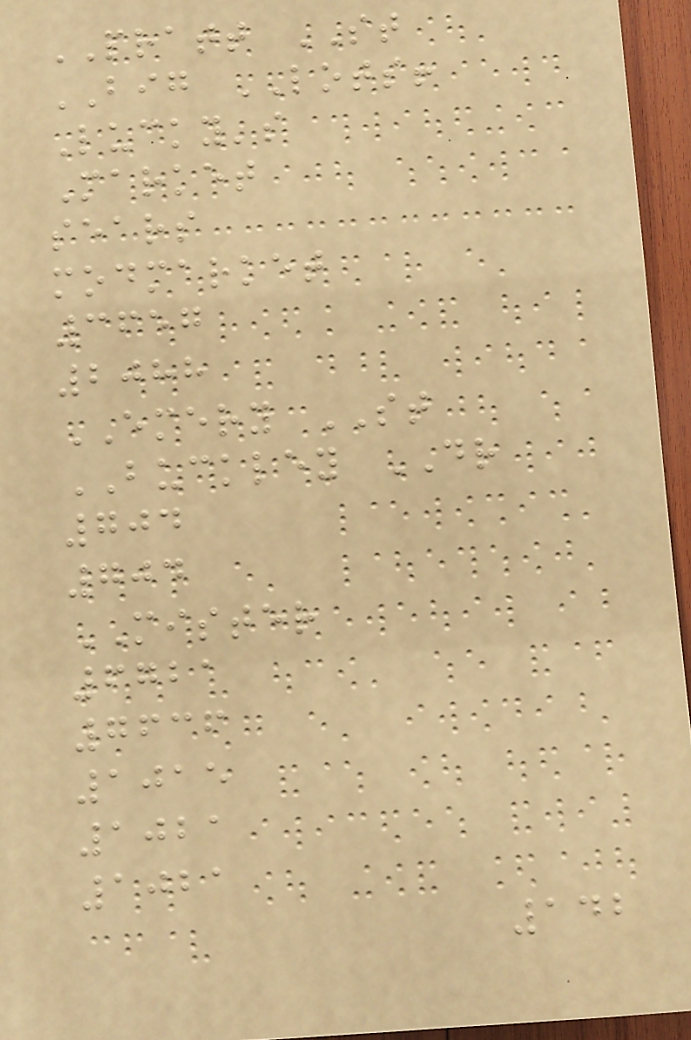PRATT ST
BIG LOTS!
Lucky's
Market
sears
modmarket
3657
2088
EMERY ST
BUCKLEY DR
704
704
MISTER
6721
7636
1015
1021
1021
142
